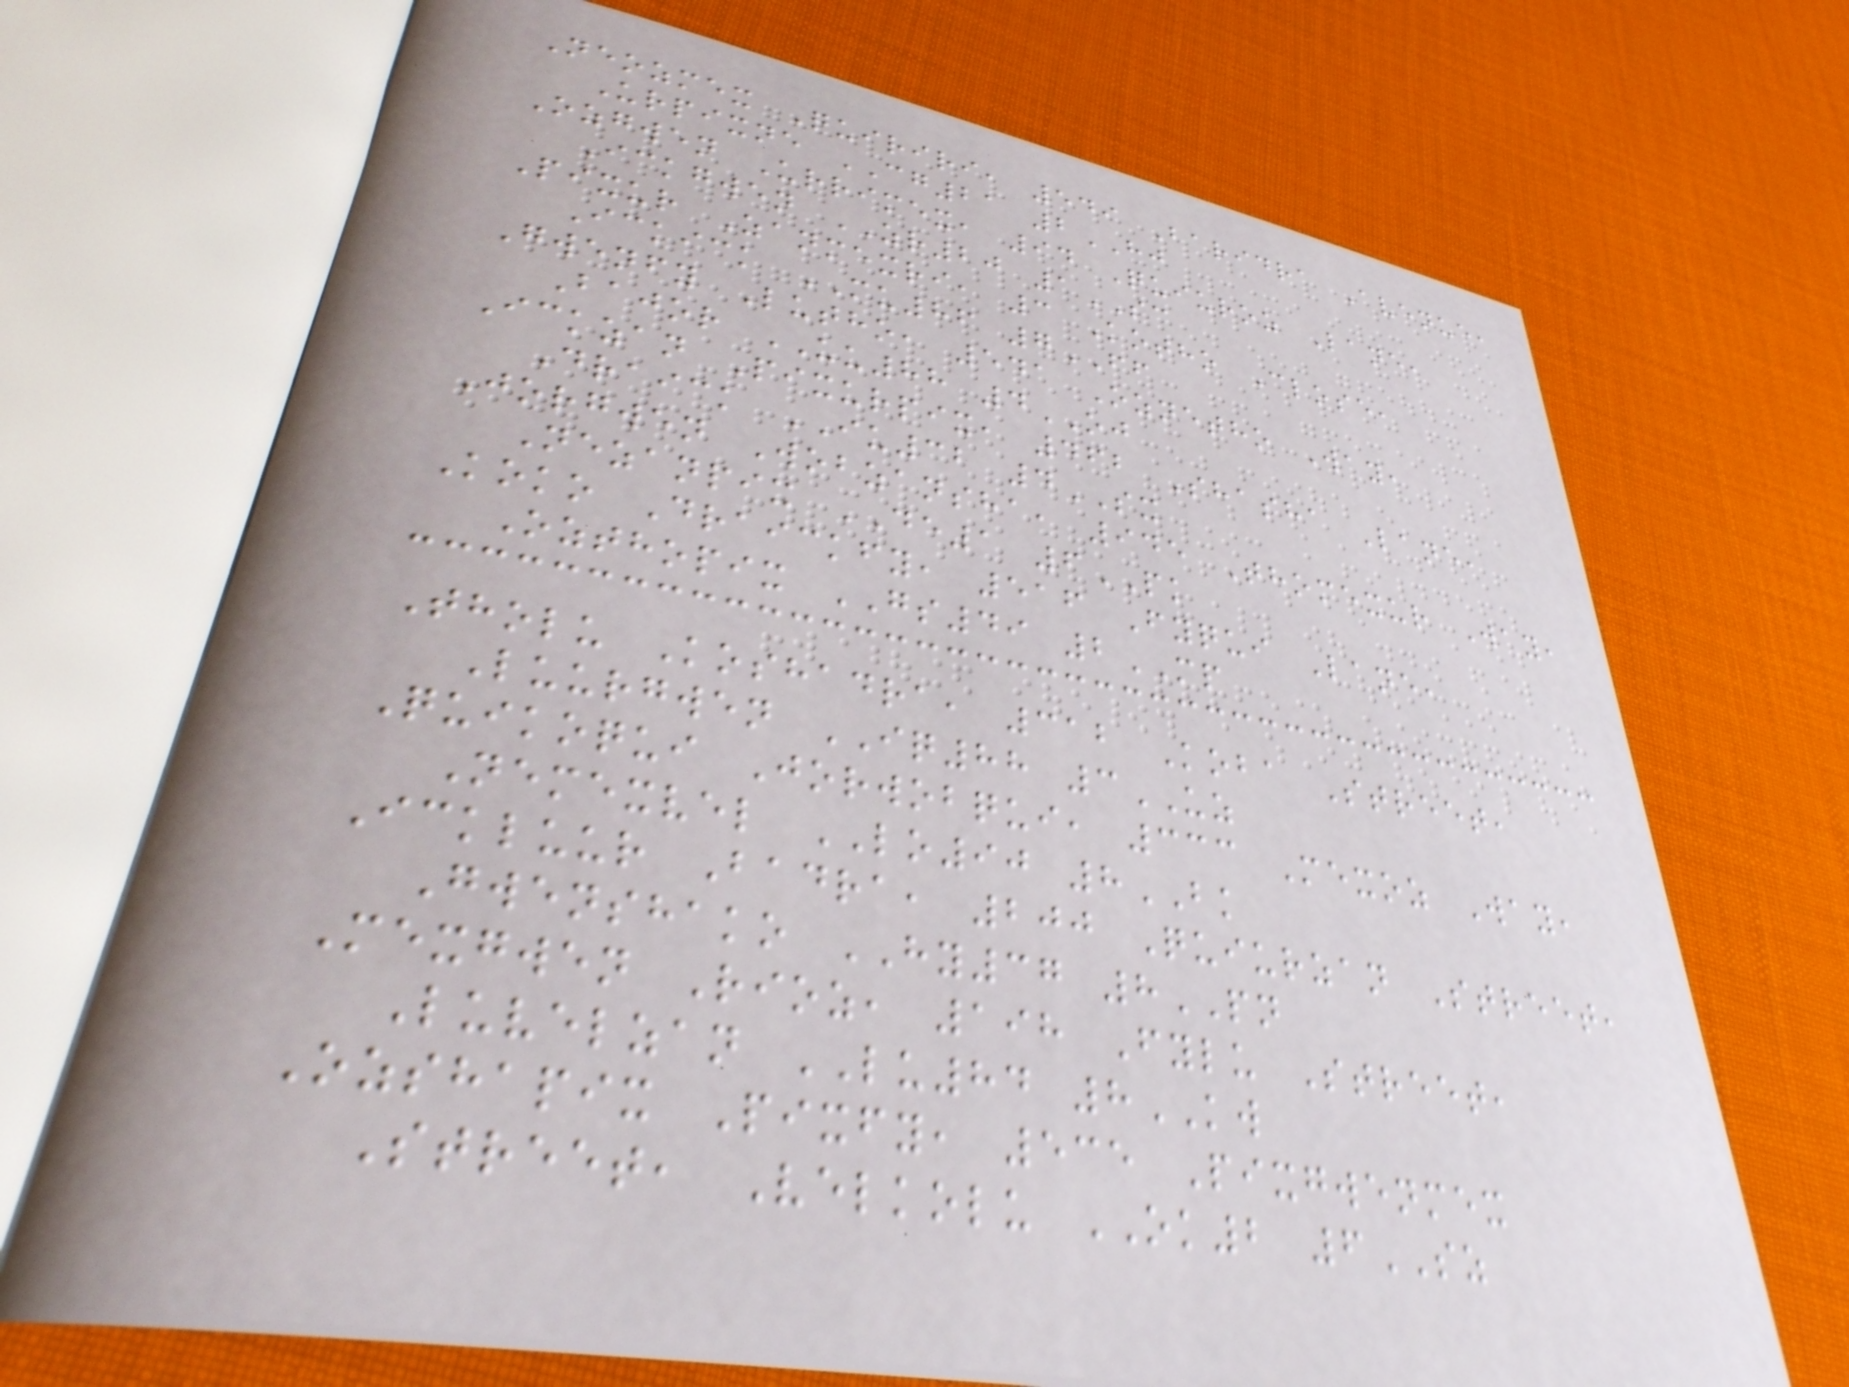Neozmex Quiriri, 549 Baridra Avenue,
Urpixne CG21 2HJ
Ozgwen Urrimex, 94 Quiuroz Lane,
Ickgwen ZR20 1SC
Pixur Zanmexri, 3 Kotho Close,
Ickick MU86 7FF
Gwenfy Lutho, 541 Oznetho Way,
Bajor UU88 4OJ
Ickzan Pixurpix, 462 Shasha Lane,
Draick IU32 4SX
Jorgwen Wobzansha, 945 Thomexur Way,
Nezanpix DE1 6PK
Koko Draickfy, 516 Fyqui Lane,
Ozthopix GS49 2MP
Tholu Koshadra, 312 Koba Street,
Luurgwen IQ88 3UZ
Quikoqui Jorwobqui, 333 Mexoz Way,
Nemexvel LO90 8BK
Ickluur Badra, 200 Quiurzan Street,
Gwenshako HY37 8PN
Mexgwen Rioz, 198 Fylu Street,
Luvelzan LU84 8KW
Ozshapix Pixfy, 535 Pixgwenmex
Street, Velkolu OK2 6SZ
